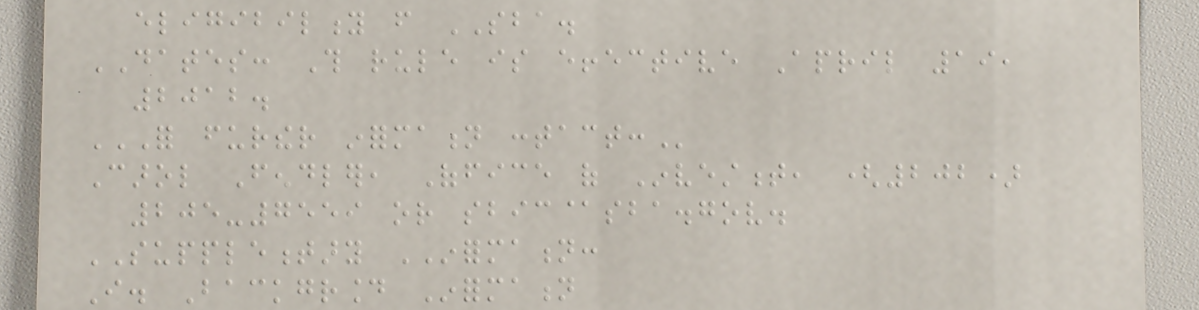eligibility from SBA.
DATES: This rule is effective April 19,
2012.
FOR FURTHER INFORMATION CONTACT:
Carol Fendler, Office of Investment, (202)
205-7559 or sbic@sba.gov.
SUPPLEMENTARY INFORMATION:
I. Background Information
